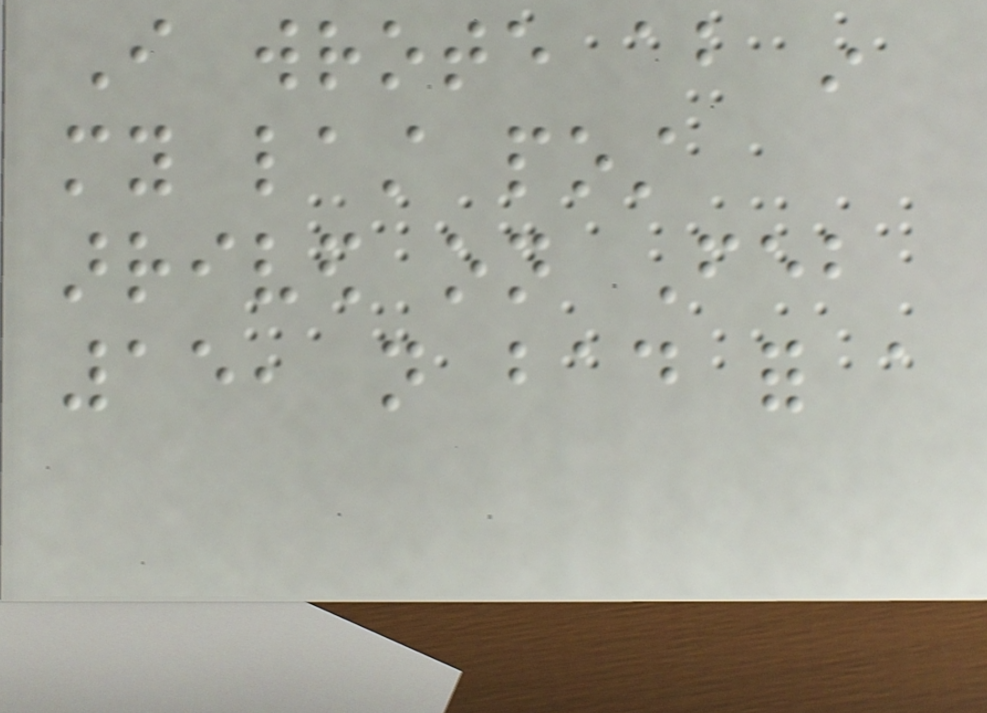I wrote about in
my last post
arrived on Feb
15, not bad for a
